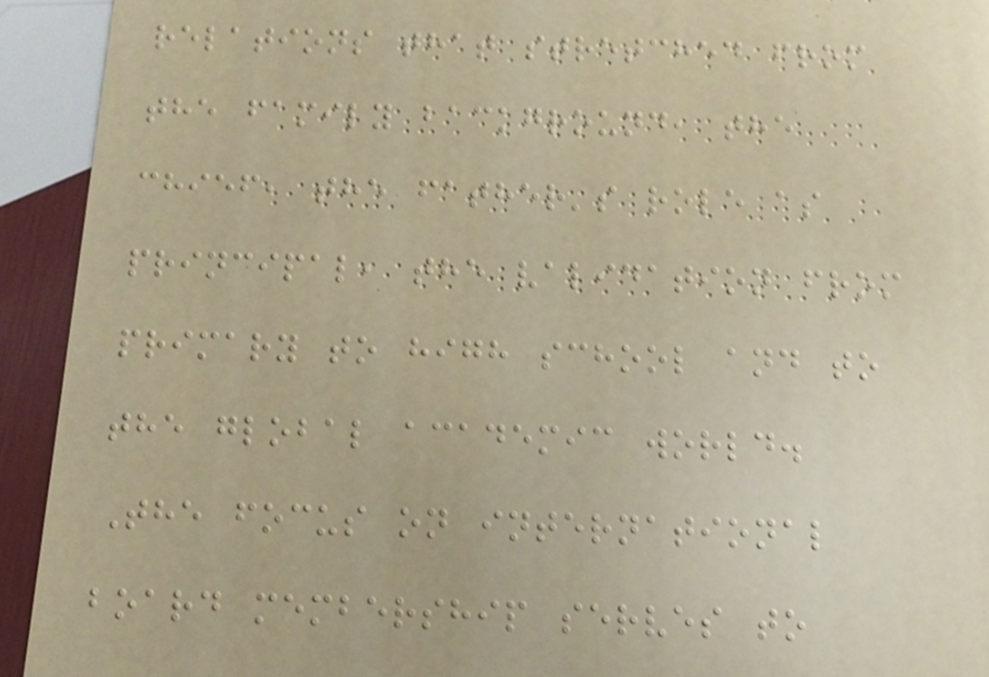relations that stretched from
the family background, the
chief, the father's role as
principal, the validation from
primary to high school and to
the global academic world.
The focus on international
board membership serves to
